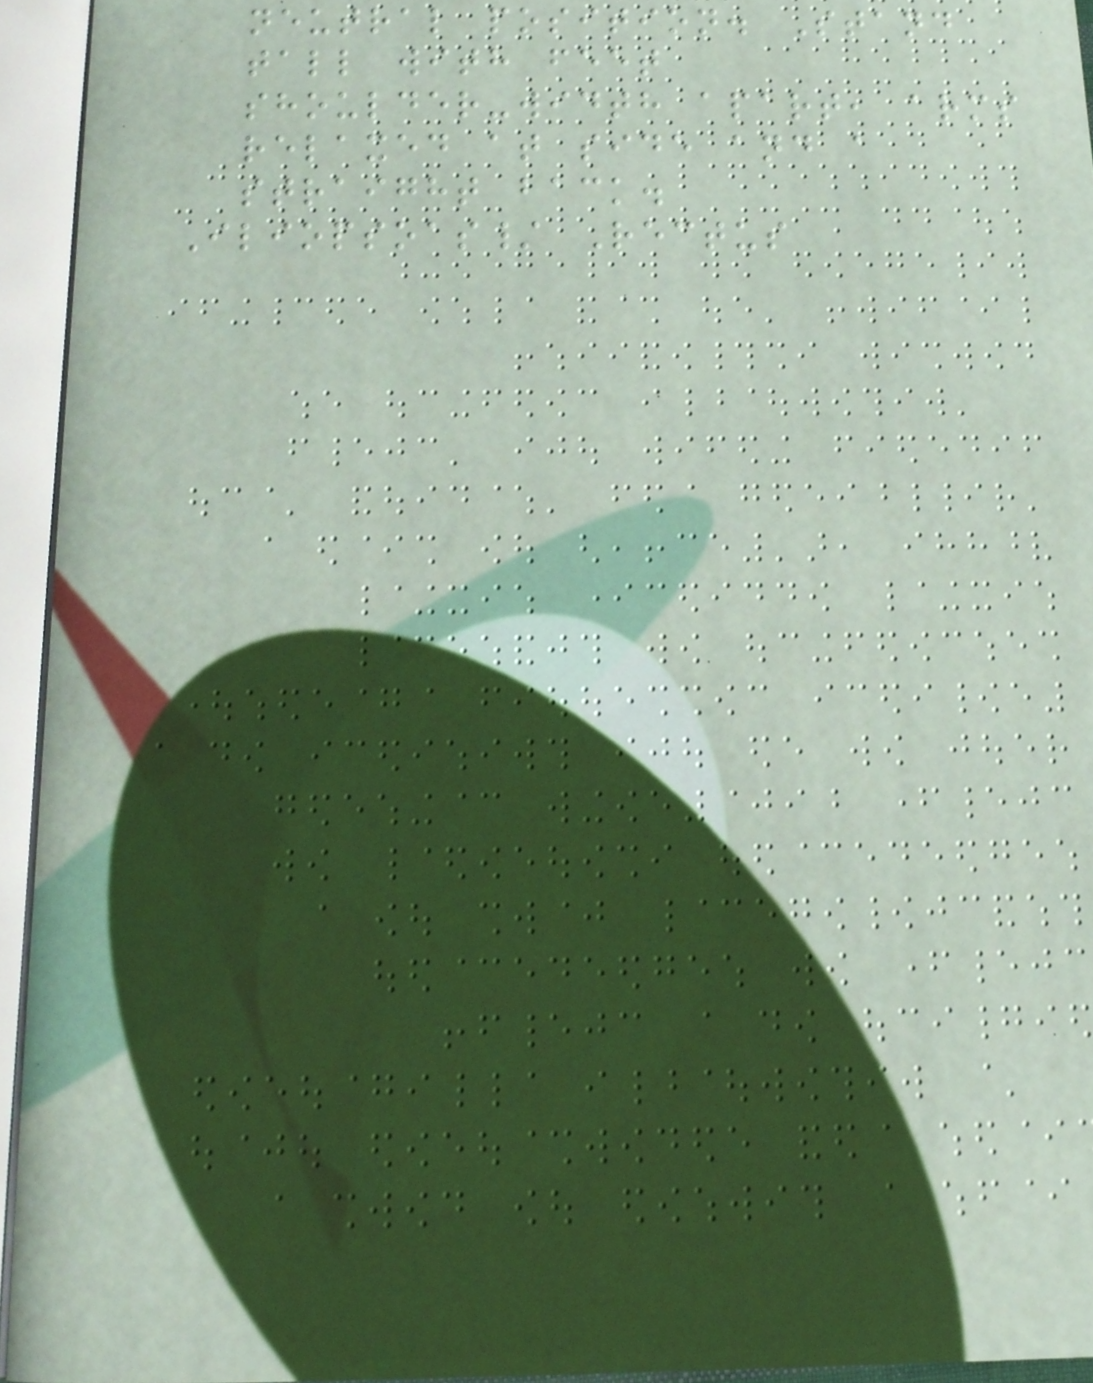neutral position. Stand
tall with feet
shoulder-width apart, arms
relaxed at side and a
straight back.
Iliopsoas/ Rectus
